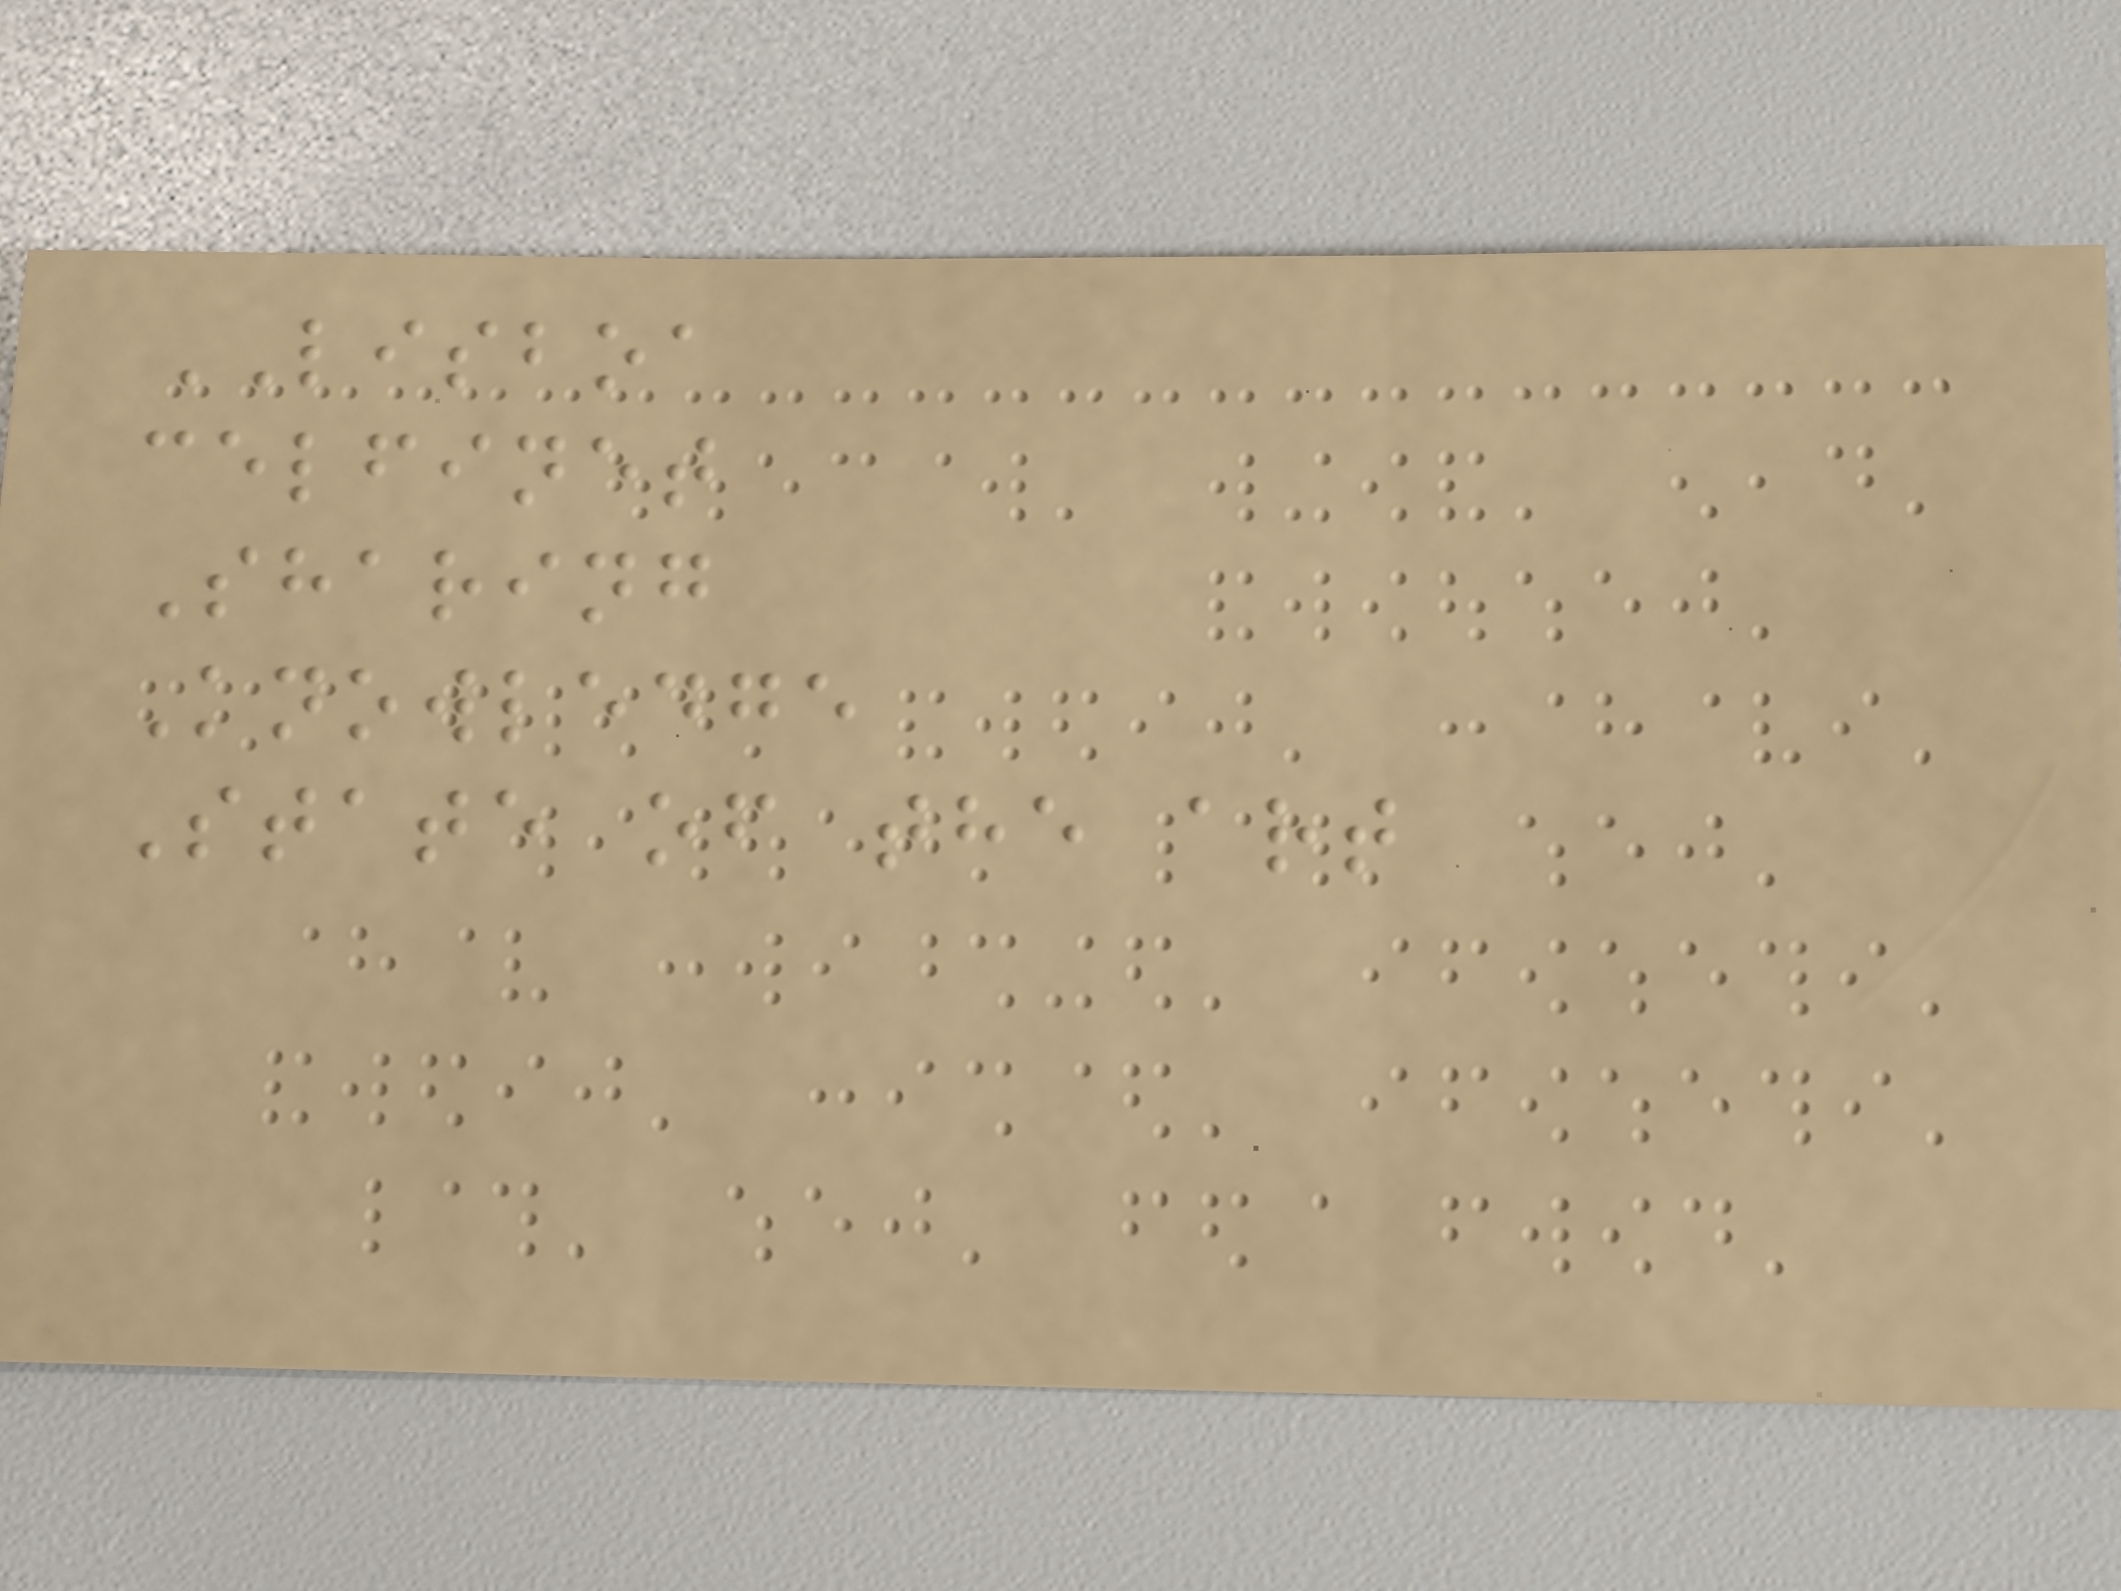LISBOA
celfinet
Sharing
Knowledge
State of the art
